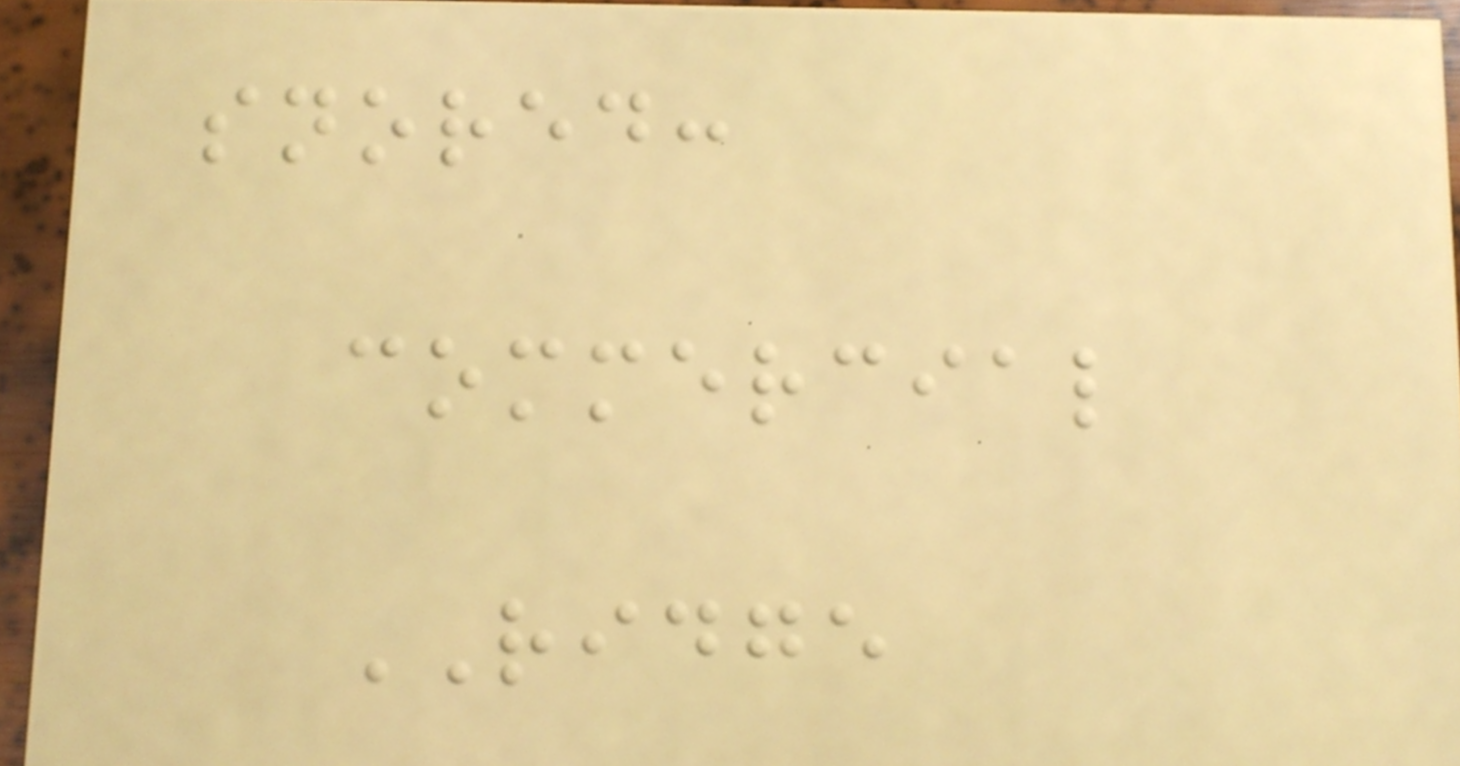snored:
commercial
RIDGE
